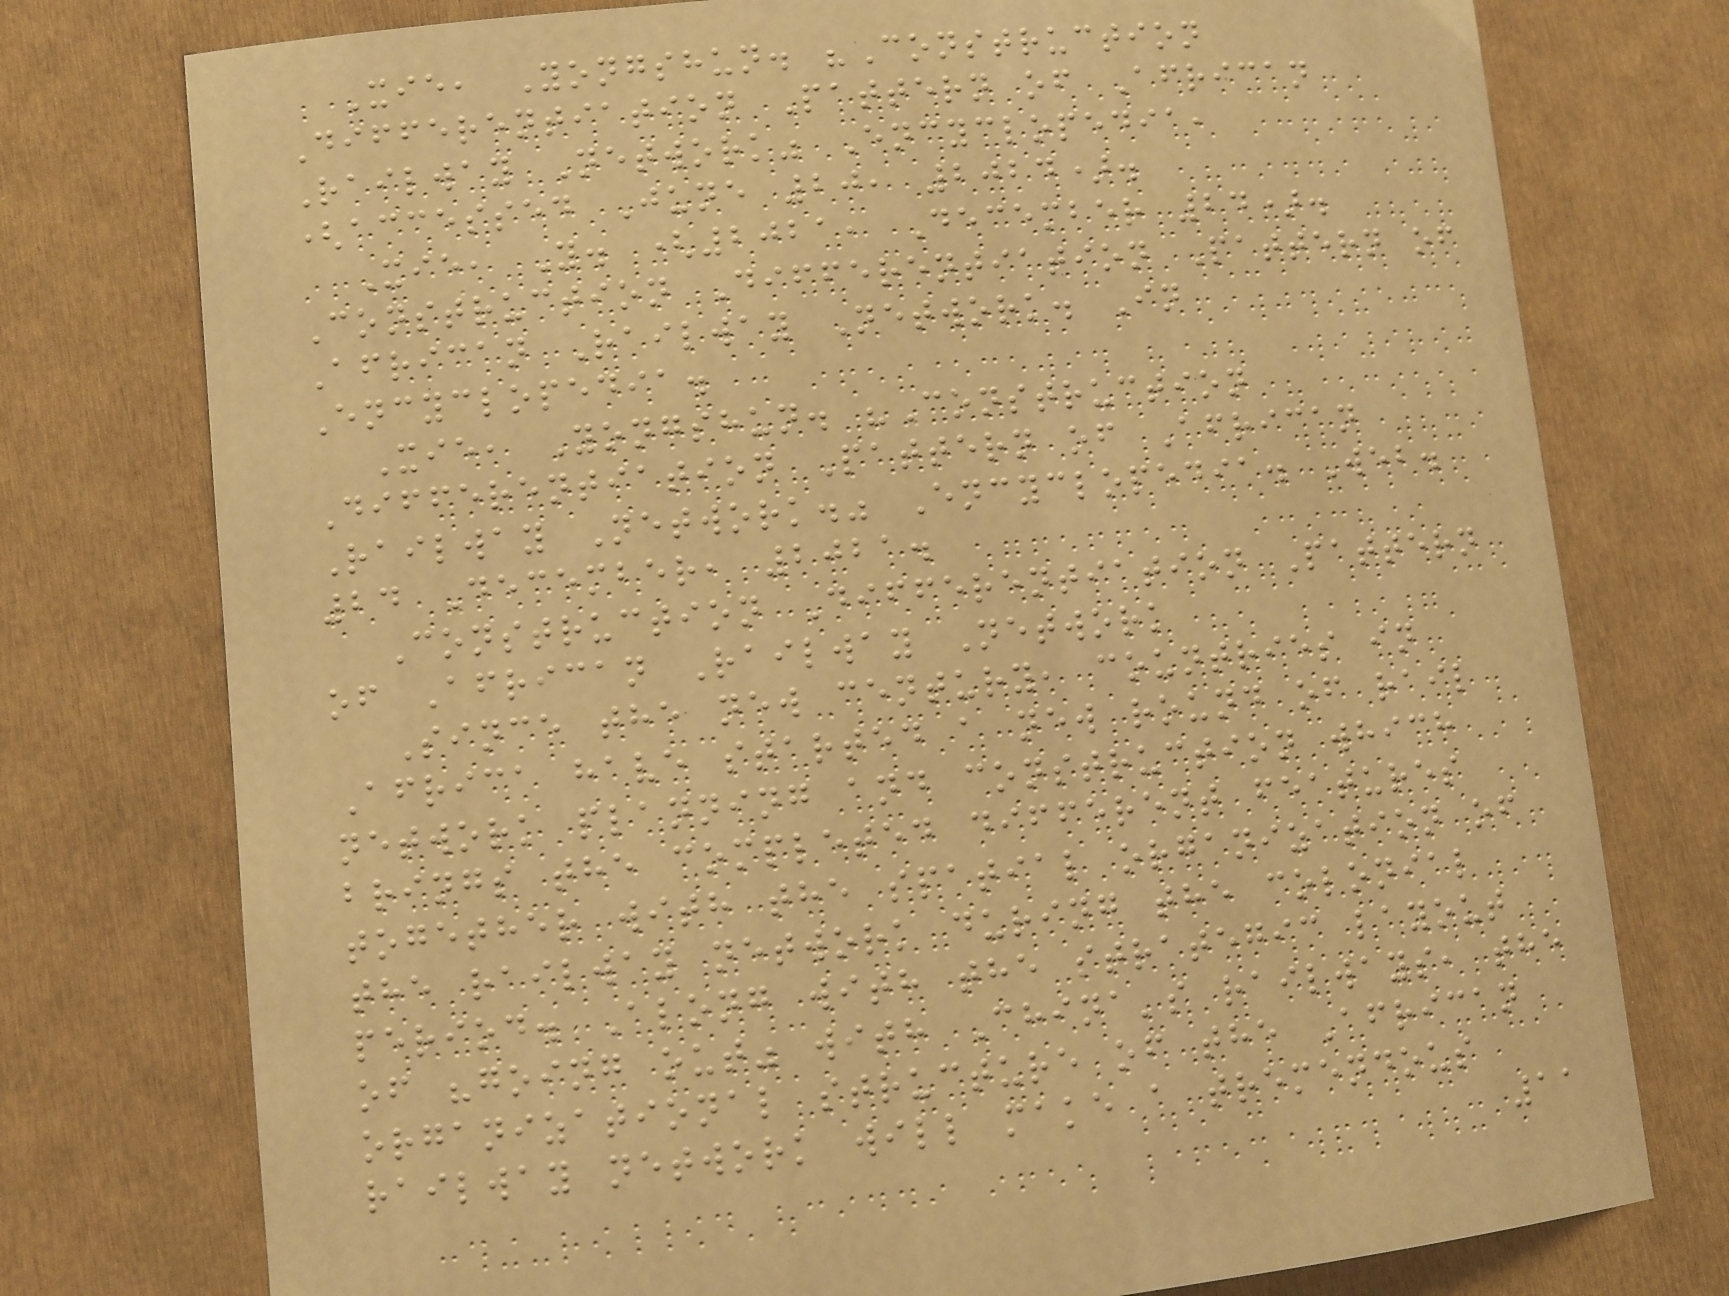Xie, Yongshun. "Construction
Differentiation Pattern of African
Railway Network" Encyclopedia,
(accessed June 20, 2024).
Xie, Y. (2021, December 24).
Construction Differentiation Pattern of
African Railway Network. In
Encyclopedia.
Xie, Yongshun. "Construction
Differentiation Pattern of African
Railway Network." Encyclopedia. Web.
24 December, 2021.
Construction Differentiation Pattern
of African Railway Network
Since the new century, countries in
Africa have started a new round of rail
network planning and construction which
brings the completed different features
together with the spatial organization of
the railway network during the colonial
period. Along with the strategic layout
of "going out" with China's railways, the
organizational structure of the African
railway network will make a tremendous
11
